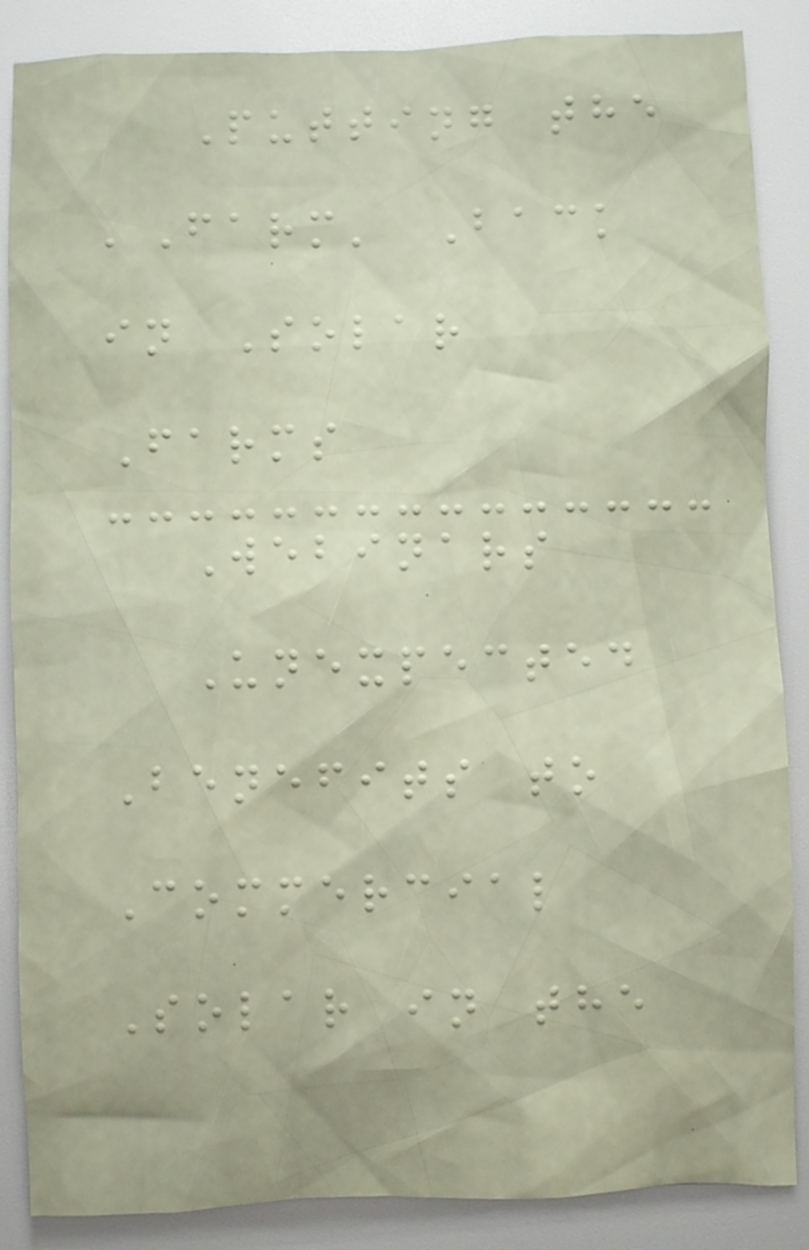Putting the
'Farm' Back
in Solar
Farms
Webinars
Unexpected
Benefits to
Commercial
Solar in the
